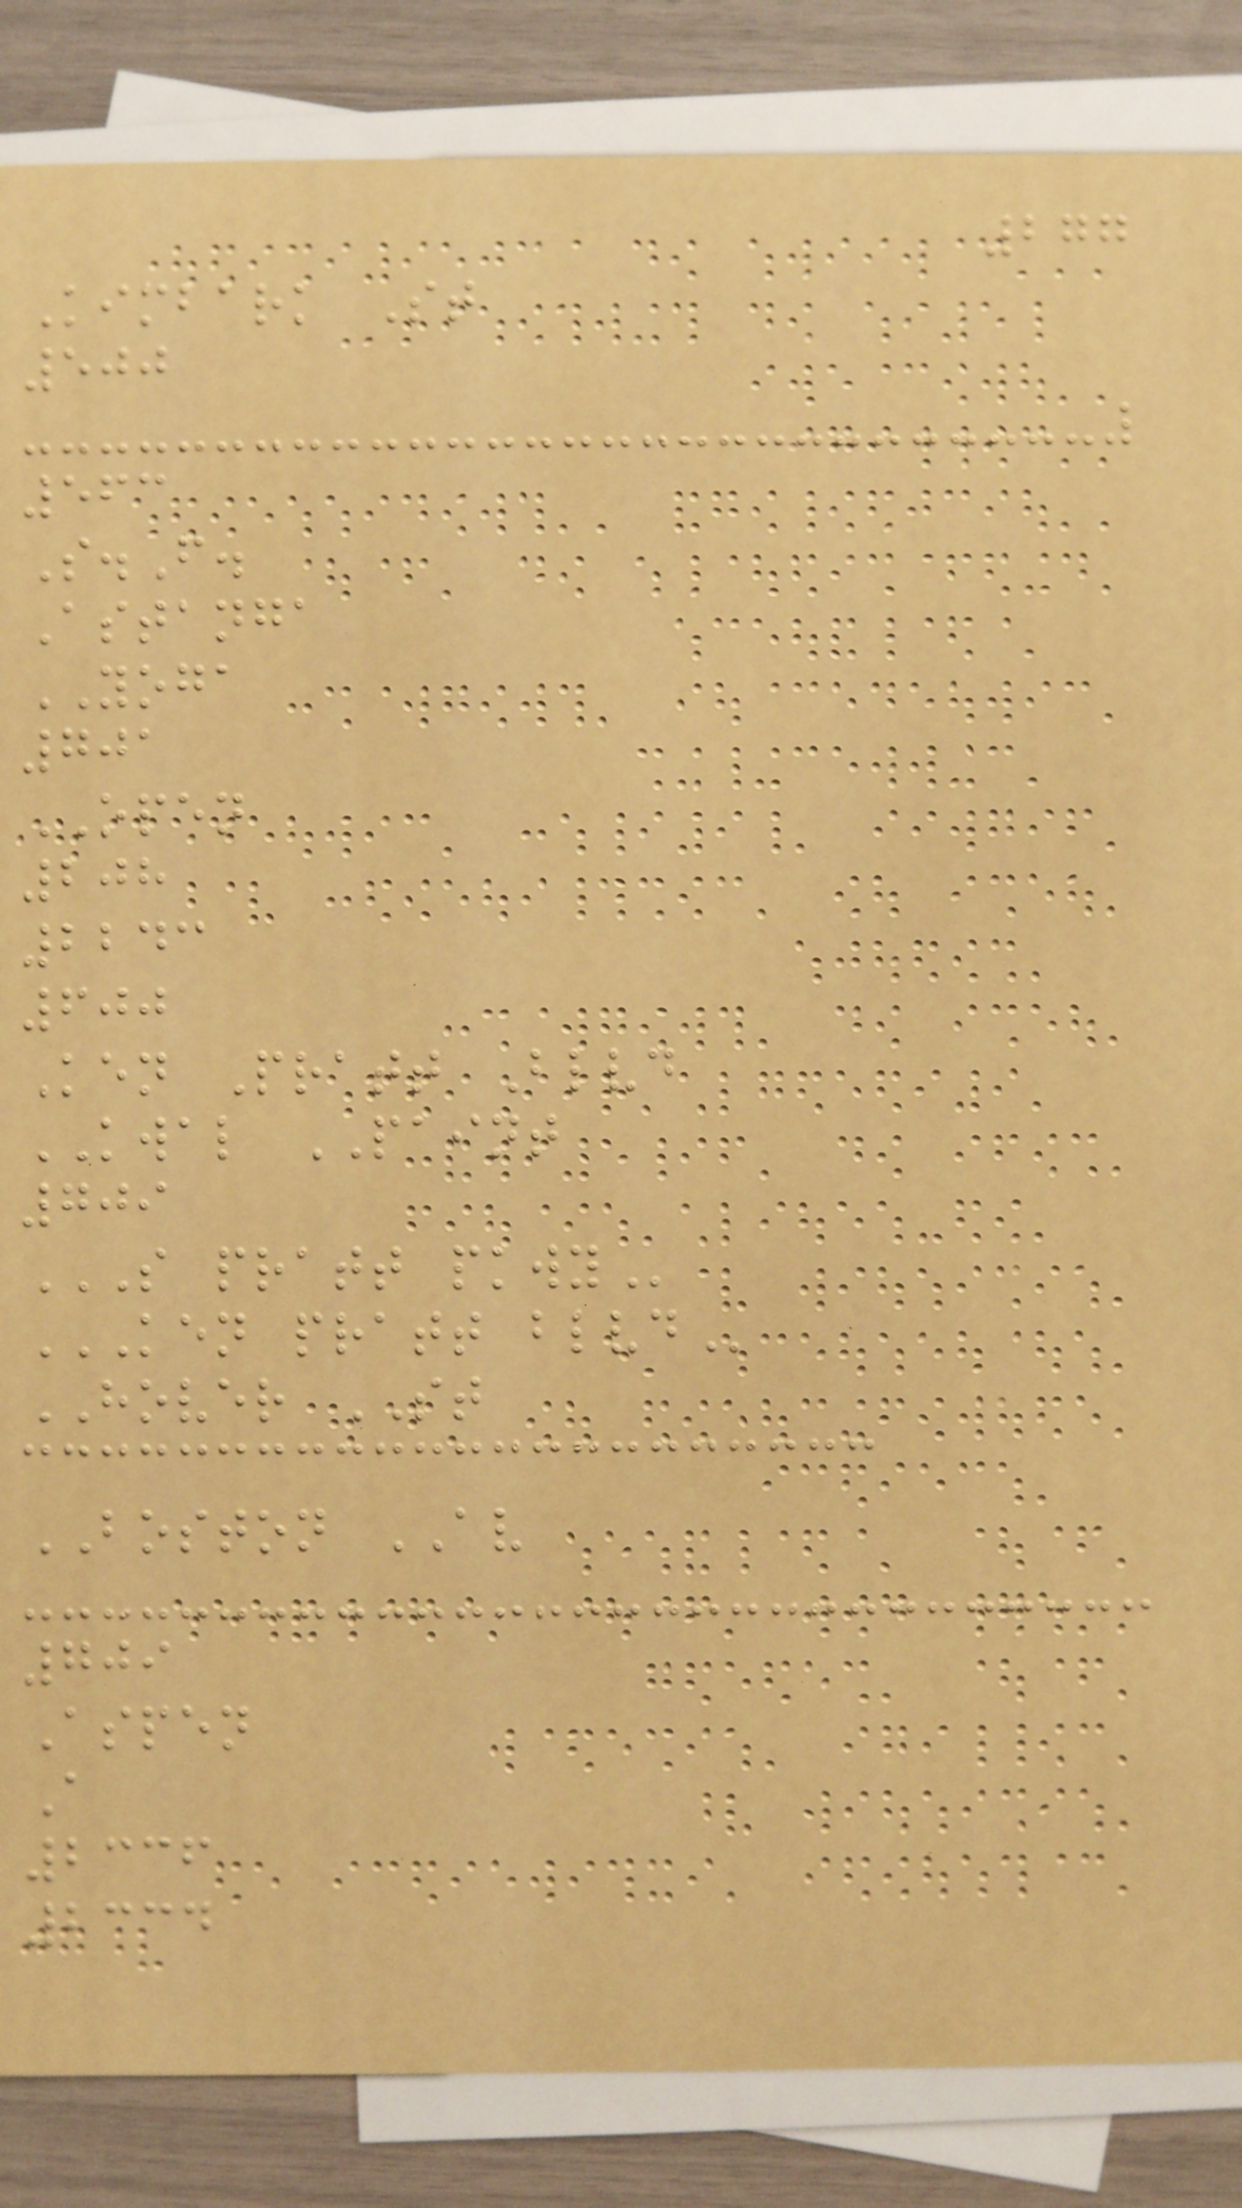277
Kimbark St
500
563
S.F.
Astanga
YOGA
701
OPEN
208
2243
600
Ken Pratt Blvd
KWAL PAINT
709
S PRATT PKWY
KEN PRATT BLVD
HOVER ST
BOSTON AV
709
Aspen
A
2336
2334
